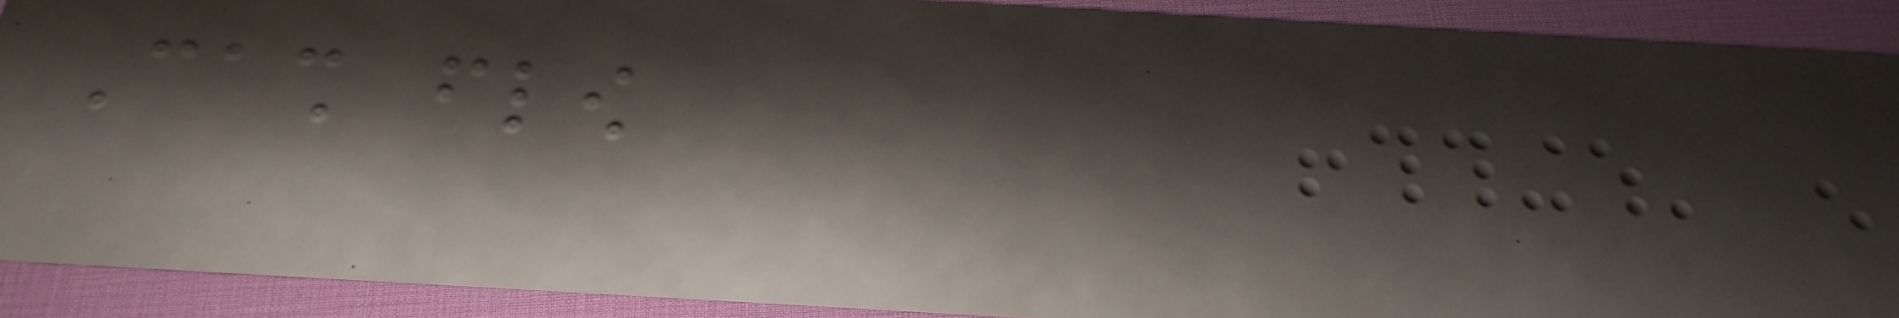Cash flow
